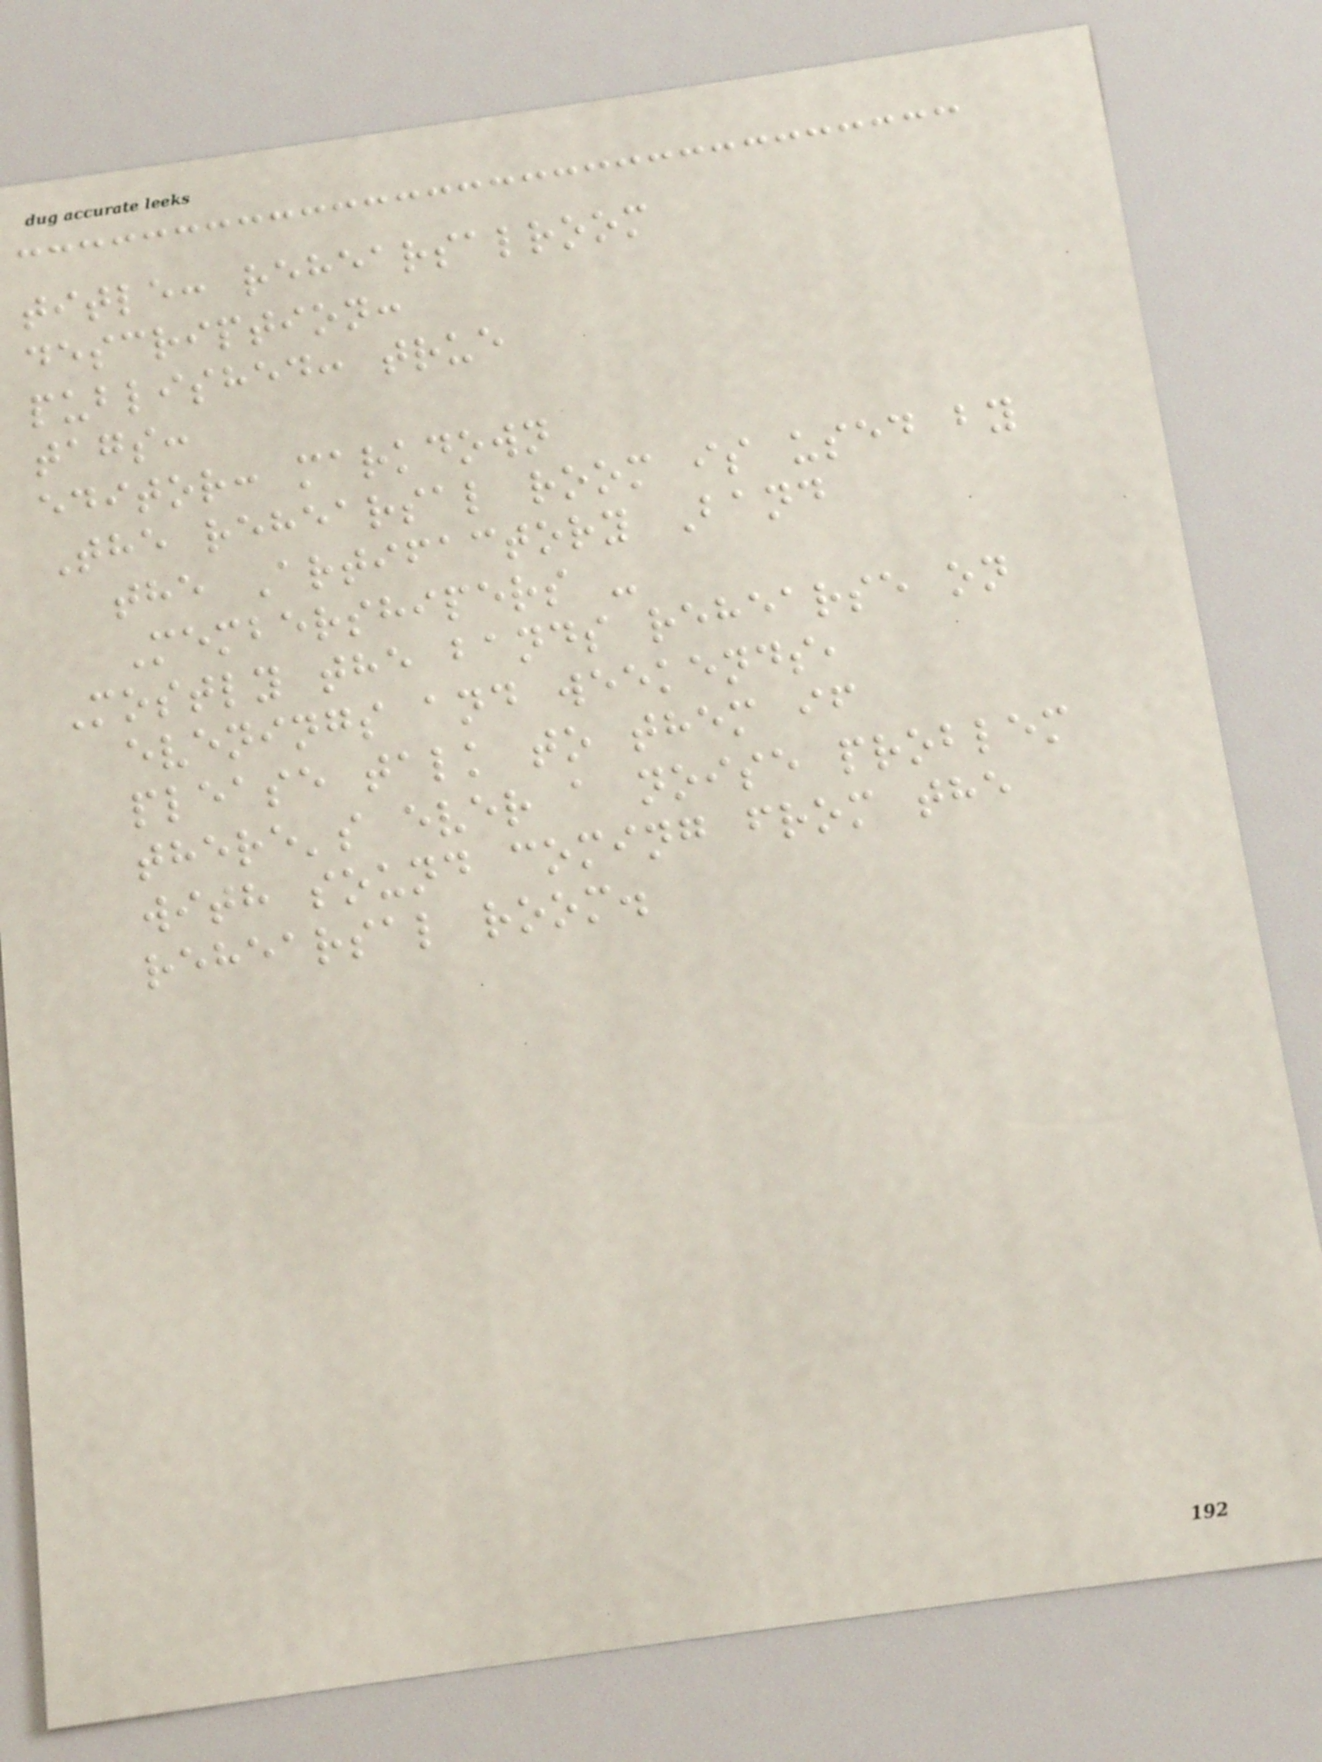title: rehearsalroom
description:
published: true
tags:
editor: markdown
The rehearsal room is used by
the Artifactory Band
Membershipers -
Mostly the bands rehearse on
evenings and weekends,
please talk to them if
there's ever a noise problem
with sound coming from the
rehearsal room.
